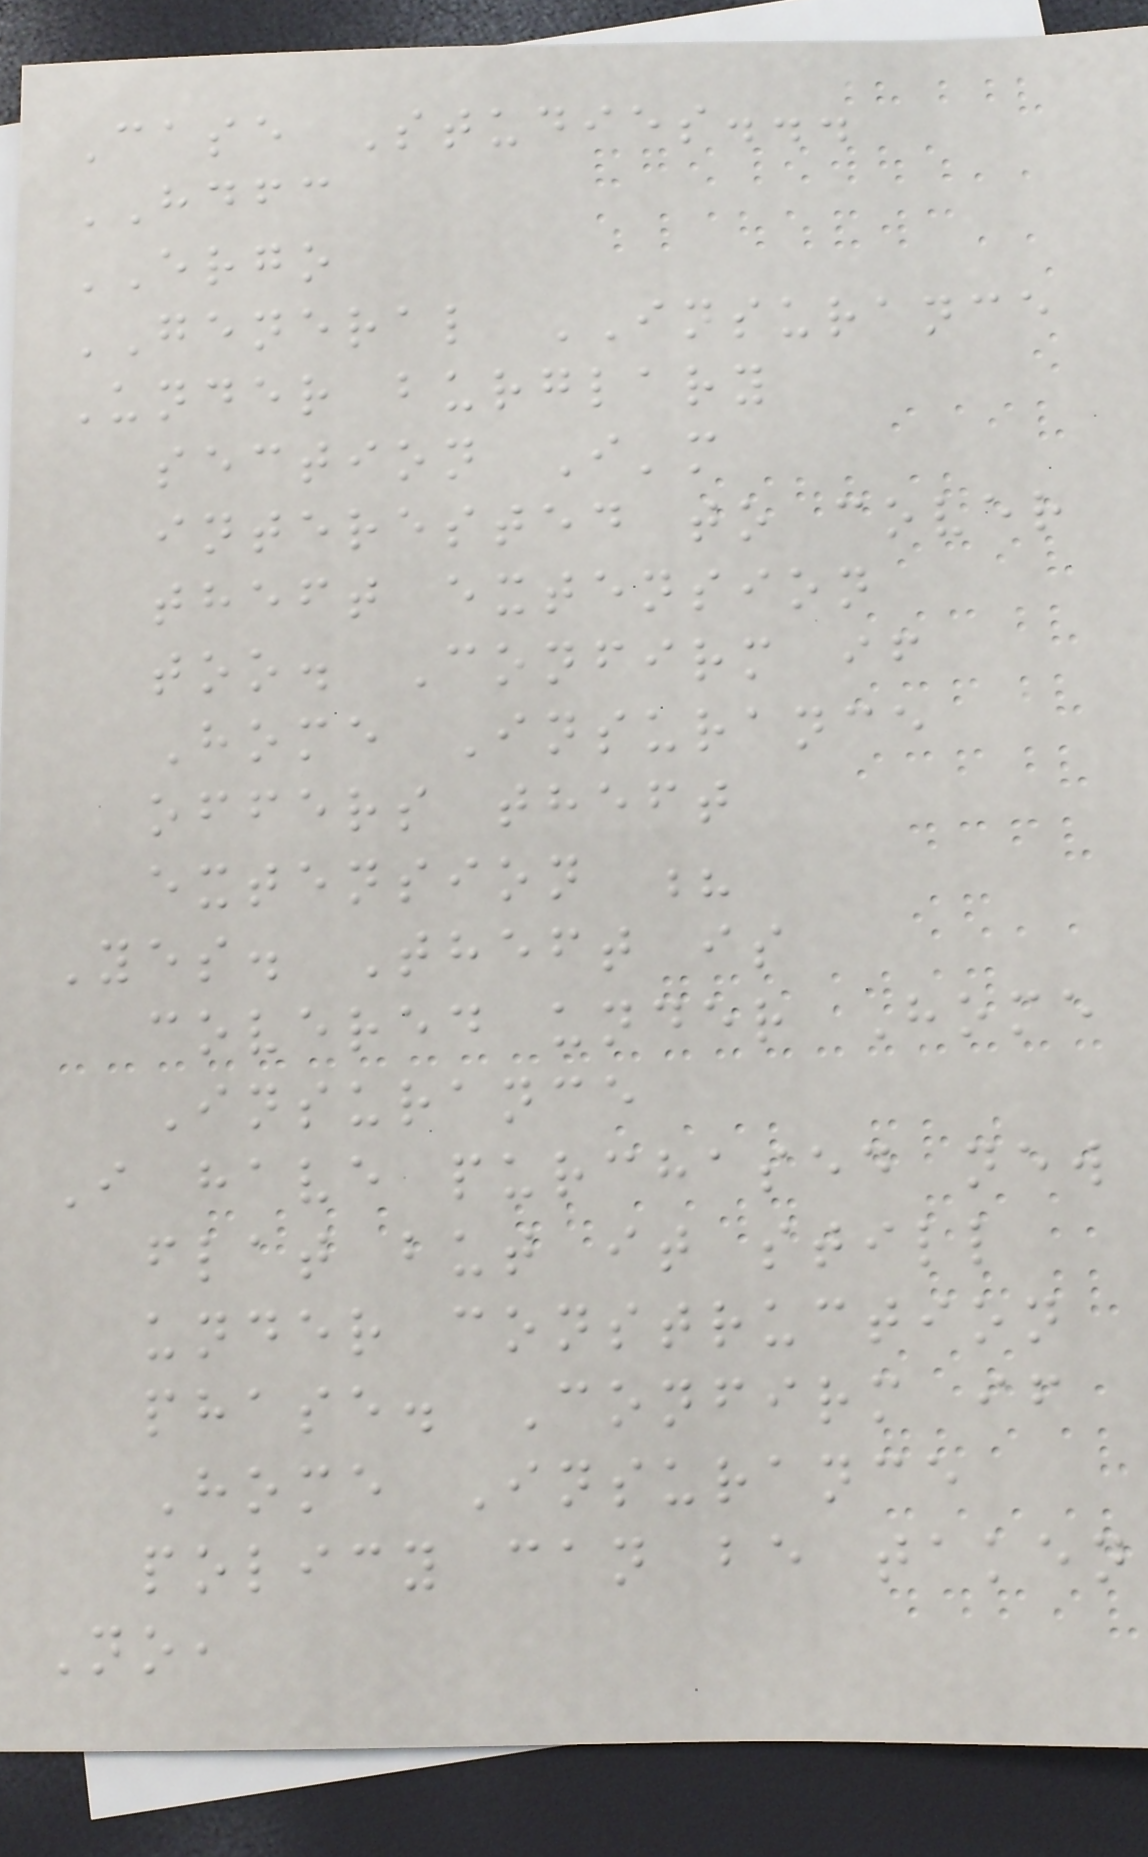Case Studies...
HDFC
ERGO
GENERAL INSURANCE
Under burglary
section I'm
interested to cover
theft extension
too. Confirm if
Home Insurance
offers theft
extension ?
Yes. Theft is
covered under Home
Insurance
I have purchased new
flat but it still
under construction
phase. Confirm if
Home Insurance
policy can be taken
No,
